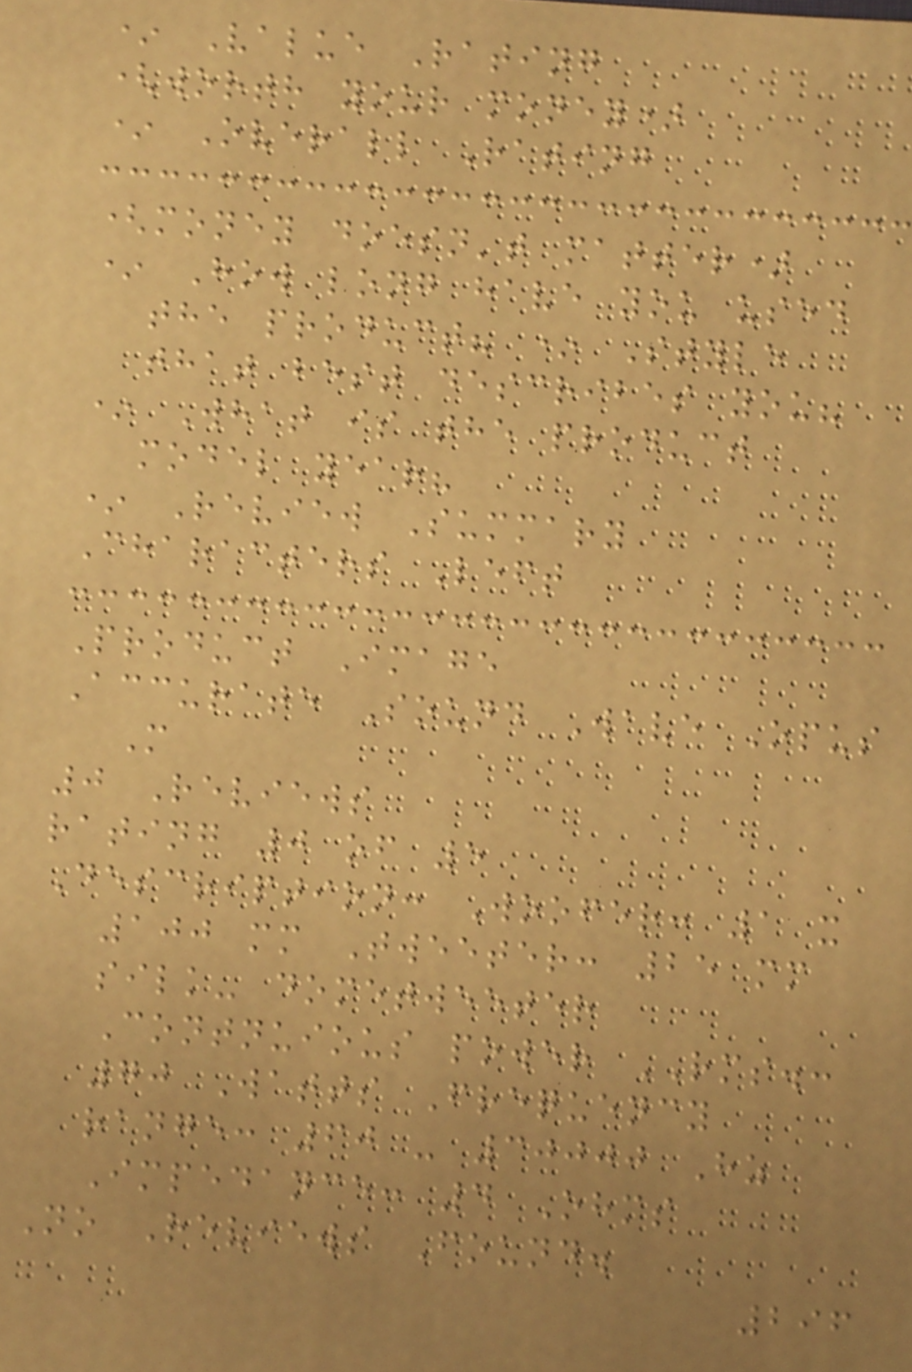* Value Rating
(worth your money)
* Overall Rating
(money doesn't matter)
* How long have you used
the product? * Style
that best describes you?
* What is the product
model year?
* Review Summary
Characters Left
Product Image
Accurate Sound Wave Opus
M
0 Reviews
rating 0 of 5
Description: Woofer: 1 x
100 mm Tweeter: 25 mm
silk- dometweeter
Contnuious power RMS.:
70 Watts Frequency
range: 60 - 30000 Hz
Impedance: 4 Ohms
No Reviews Found.
296
